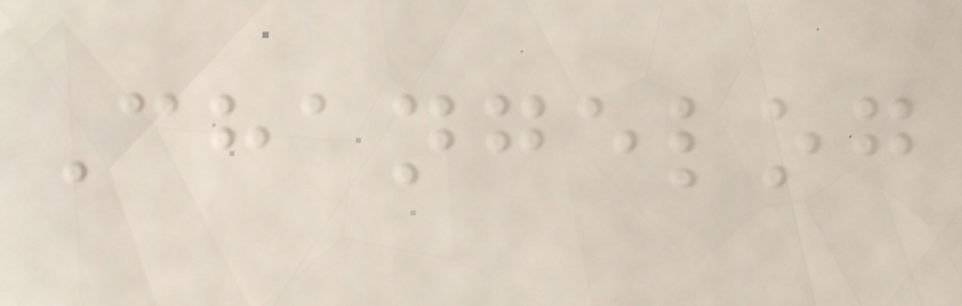Changelog
